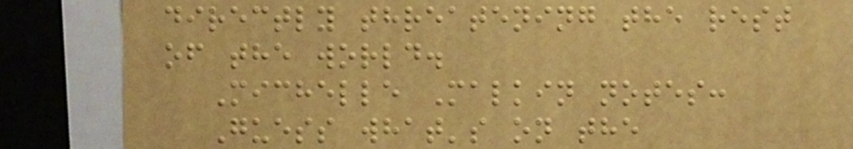directly threatening the rest
of the world.
Michelle Malkin notes:
Guess what's on the
